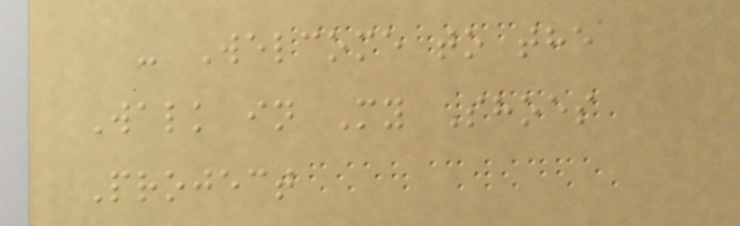- Welcome to the
Walk in My Shoes
Project
